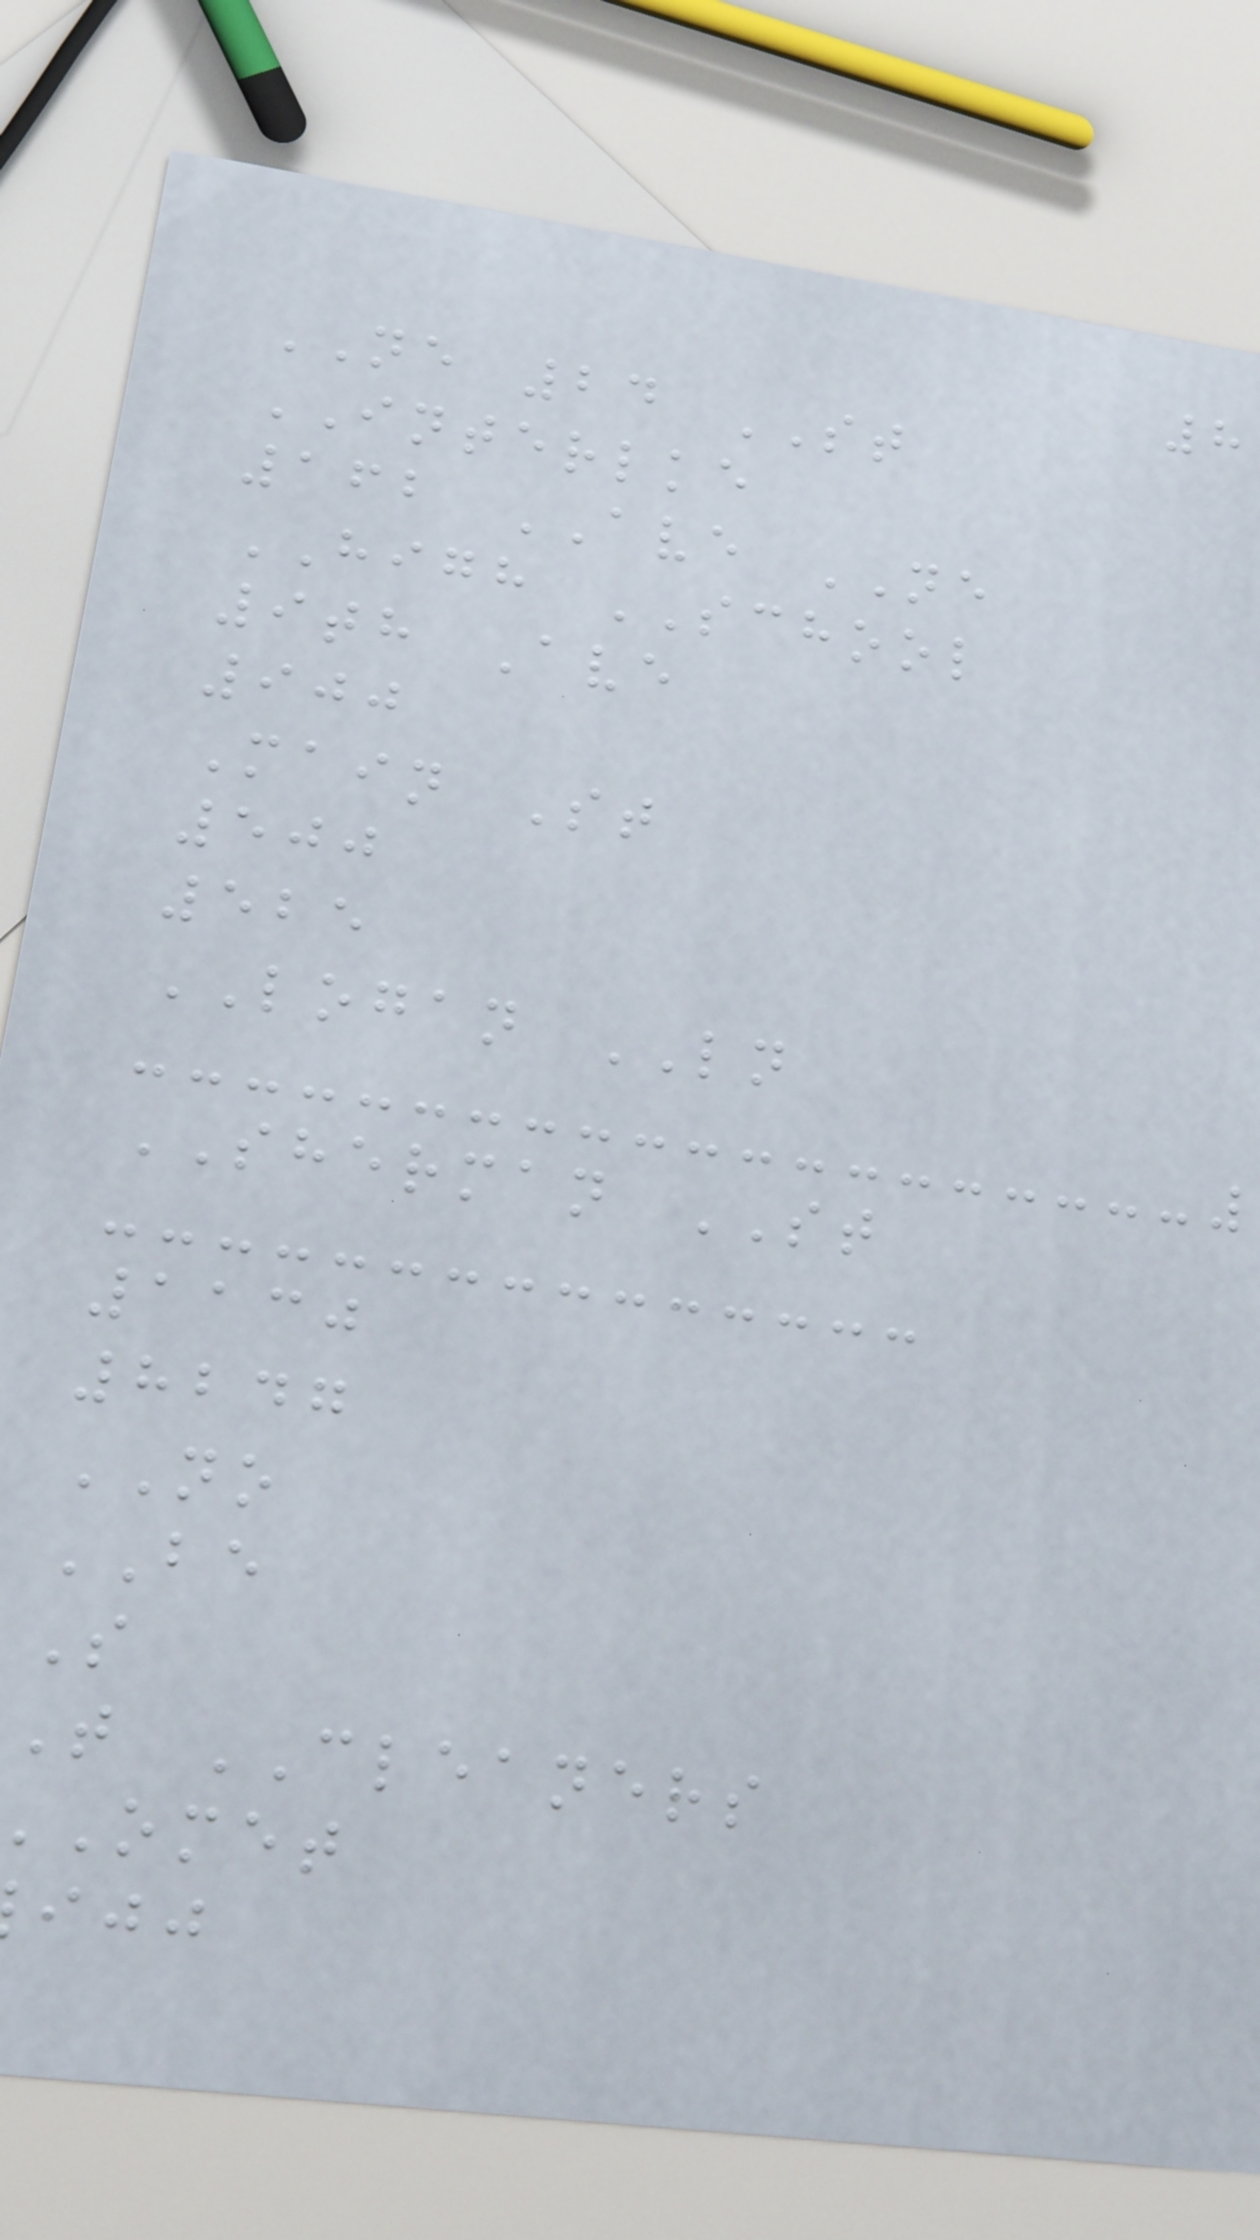NE 24 ST
INTERLKE
162 AVE NE
HIGH SCHOOL
9th Ave
900
Main St
500
525
LOGAN LN
SHERMAN ST
1130
8247
NO
BE
S
T CLEANERS
omet
